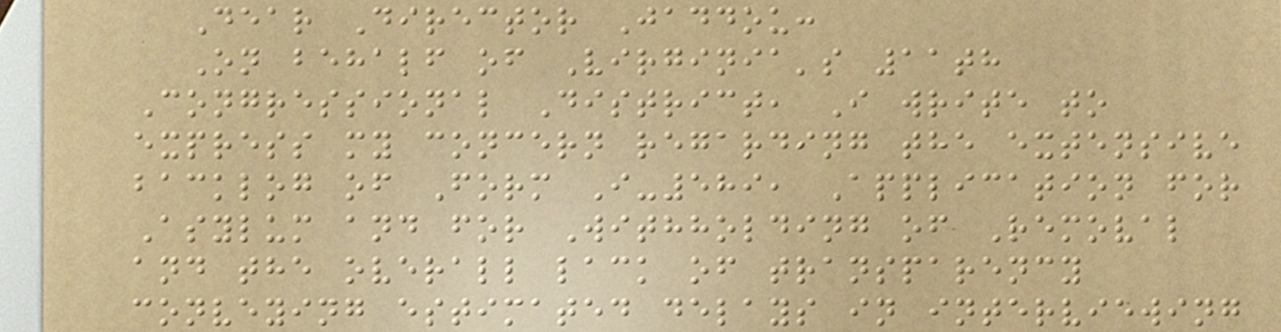Dear Director Jaddou:
On behalf of Virginia's 11th
Congressional District, I write to
express my concern regarding the extensive
backlog of Form I-589, Application for
Asylum and for Withholding of Removal
and the overall lack of transparency
conveying estimated delays in interviewing
